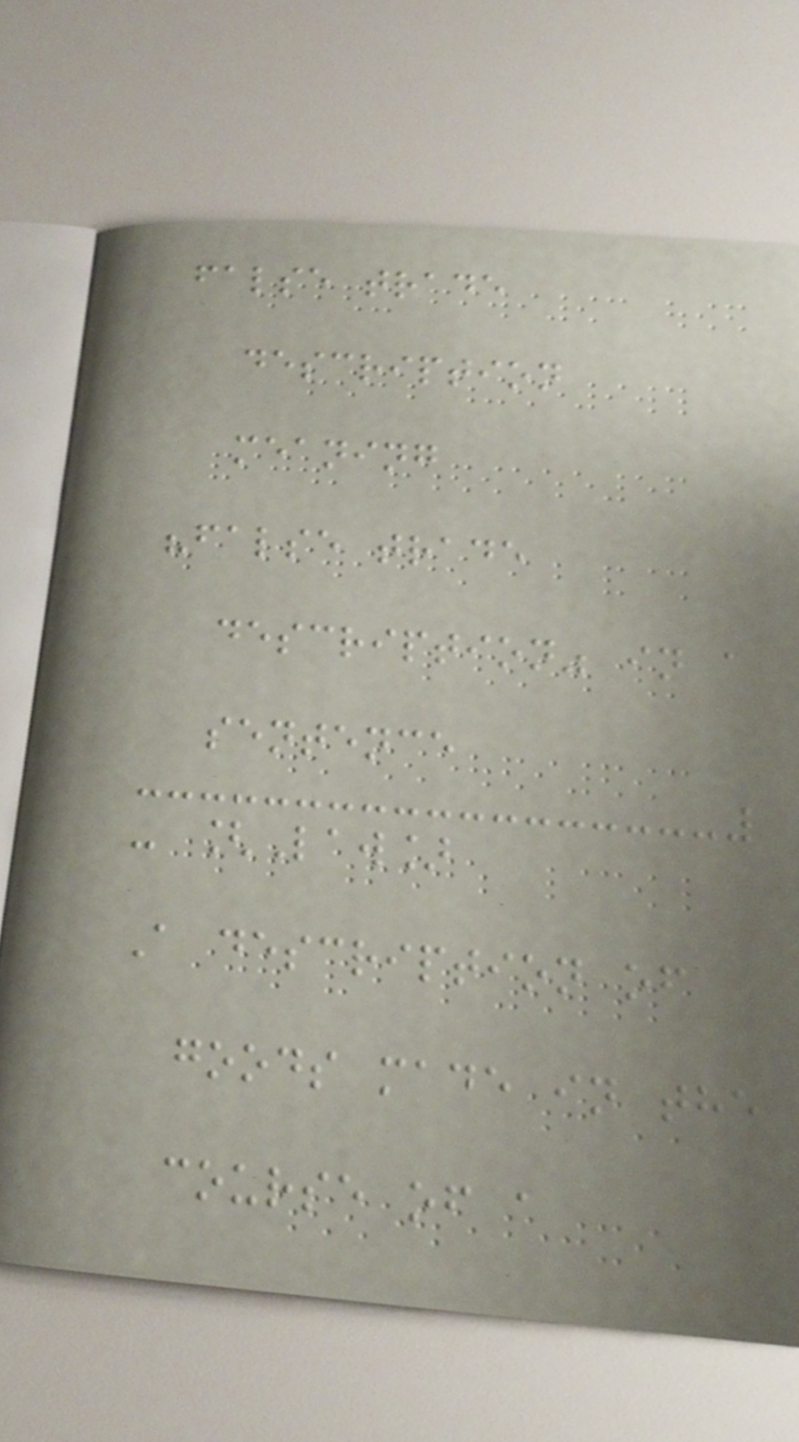false trade
description
meaning
"false trade
description" in a
sentence
- [Law]
A description of
goods made in the
course of a
